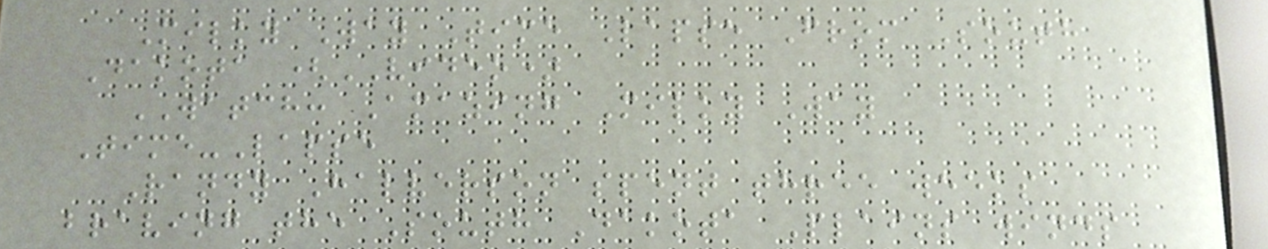Milky Way Time Lapse From South
Dakota (VIDEO)
WATCH: Amazing Milky Way
Time-Lapse
Randy Halverson spent three weeks
braving the South Dakota Plains winds
